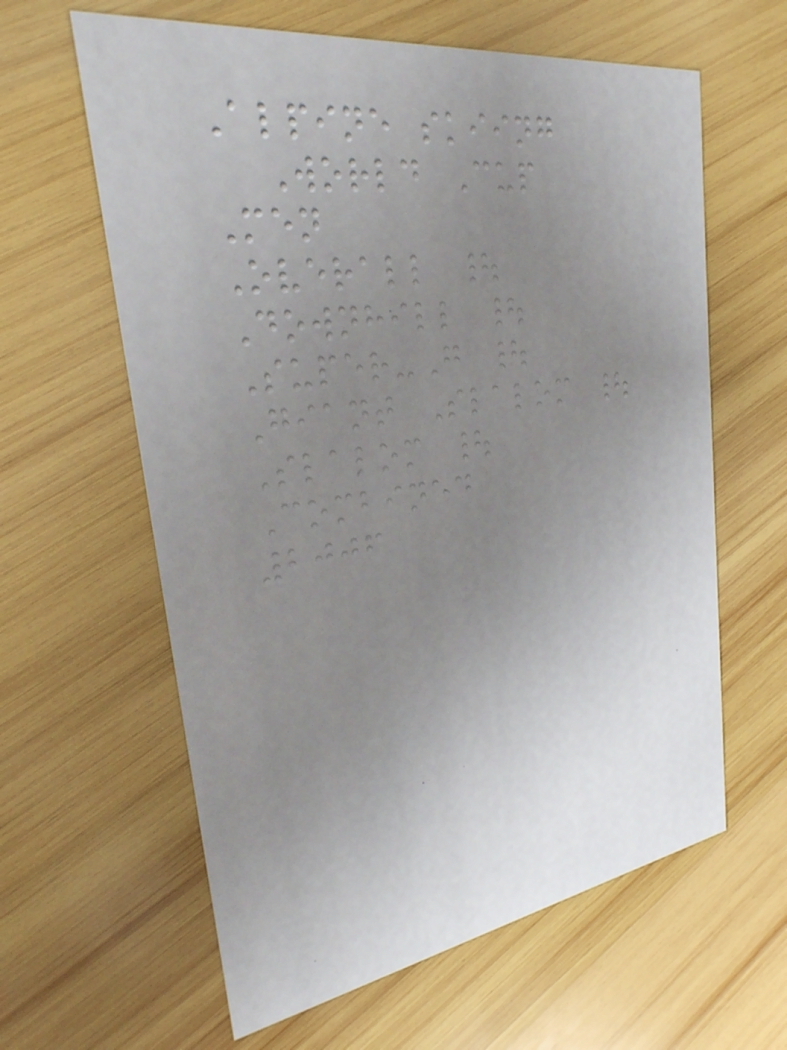Alpine skiing
World Cup
Men
Overall |
Downhill |
Super-G |
Giant Slalom |
Slalom |
Combined
2006
